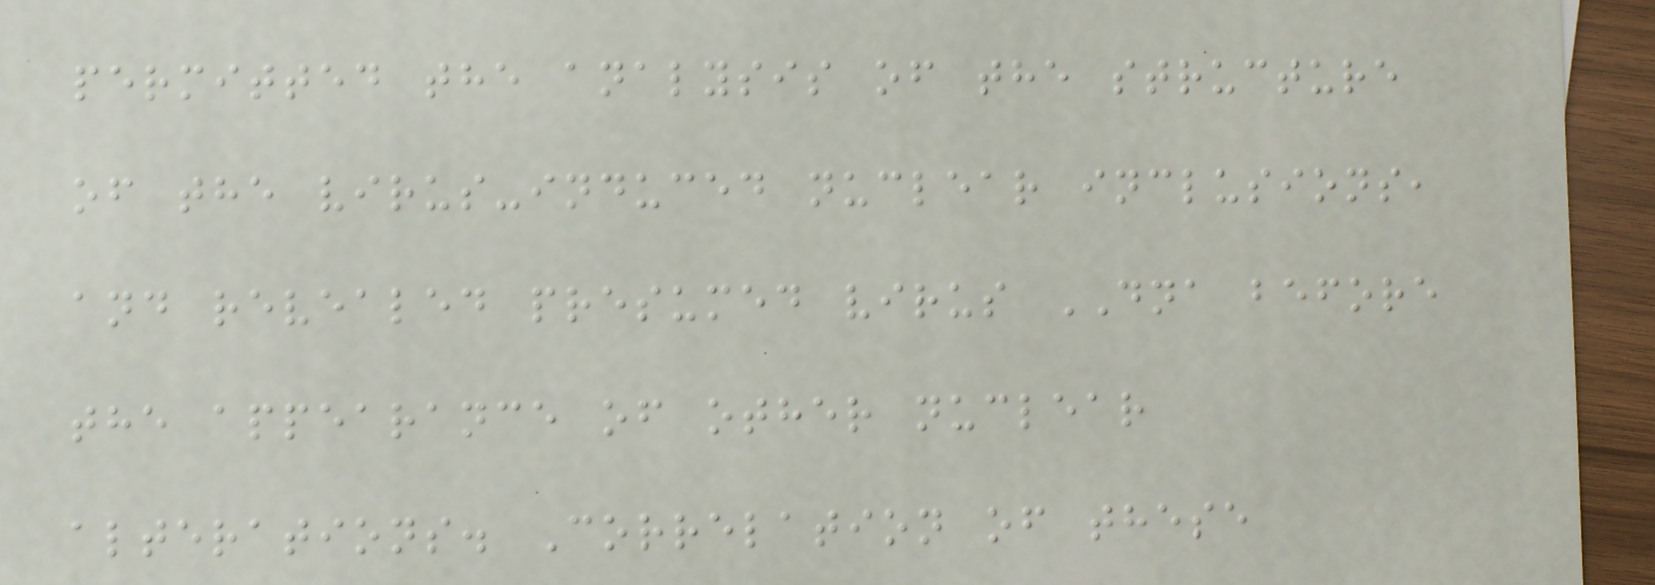permitted the analysis of the structure
of the virus-induced nuclear inclusions,
and revealed presumed virus DNA before
the appearance of other nuclear
alterations. Correlation of these
